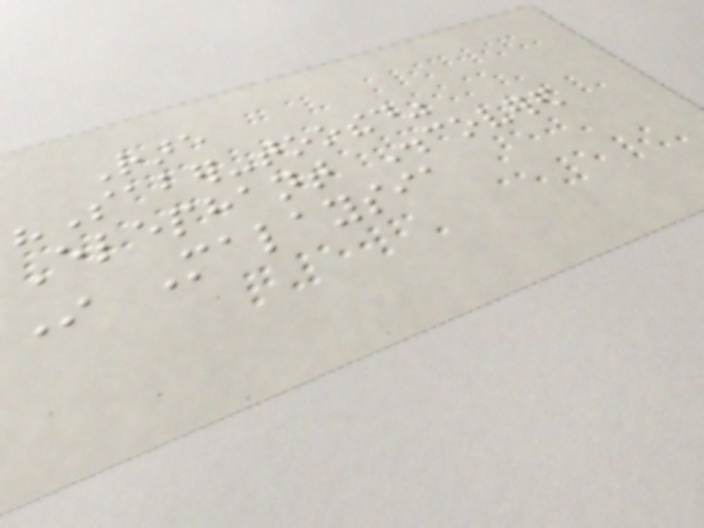Rare
"Saber-toothed"
Elephant Discovered
In Malaysia
